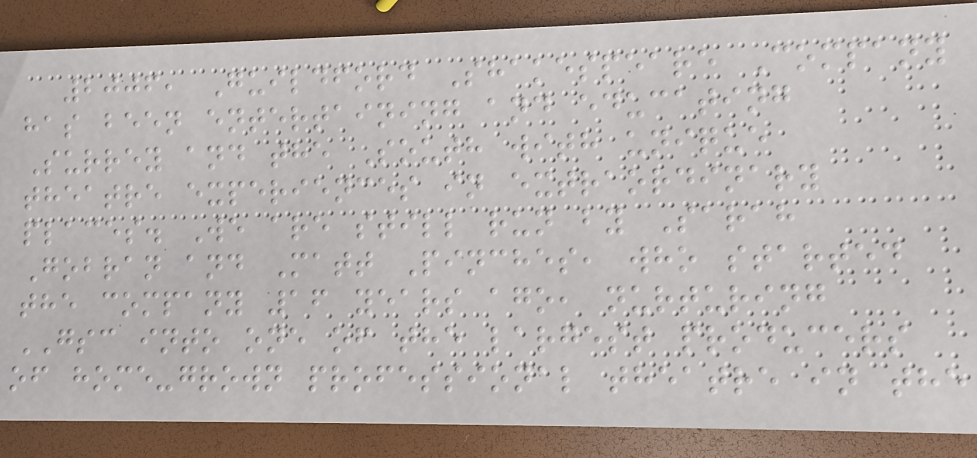2006, Guildford Shakespeare Company
has been entertaining and educating
Surrey and the South with unique
theatre experiences in extraordinary
places. We are still run by Sarah
Gobran and Matt Pinches, who started
the company 16 years ago, nurturing
GSC into one of the largest producers
of home-grown professional theatre in the
